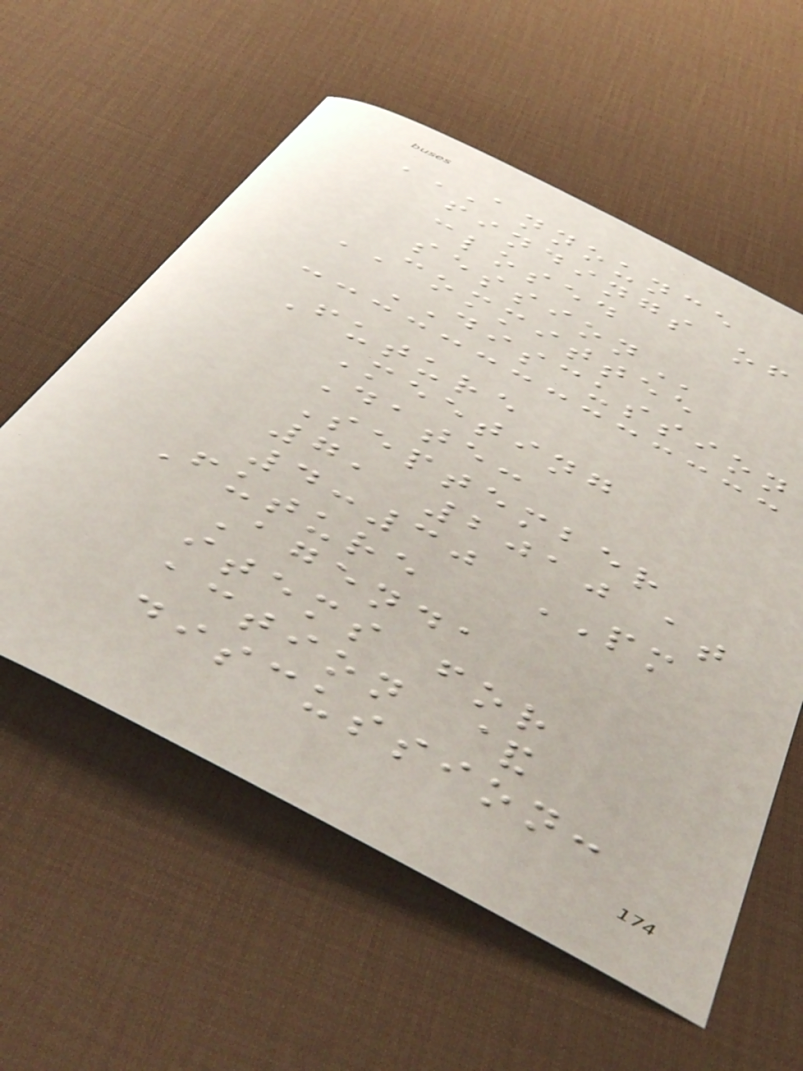ANNOUNCE
FINDINGS OF
CLOSED
SESSION
COMMITTEE
DISCUSSION
Future
Meeting
Date:
September
7, 2010 at
4:30 PM
Future
Agenda
items for
action &
discussion:
